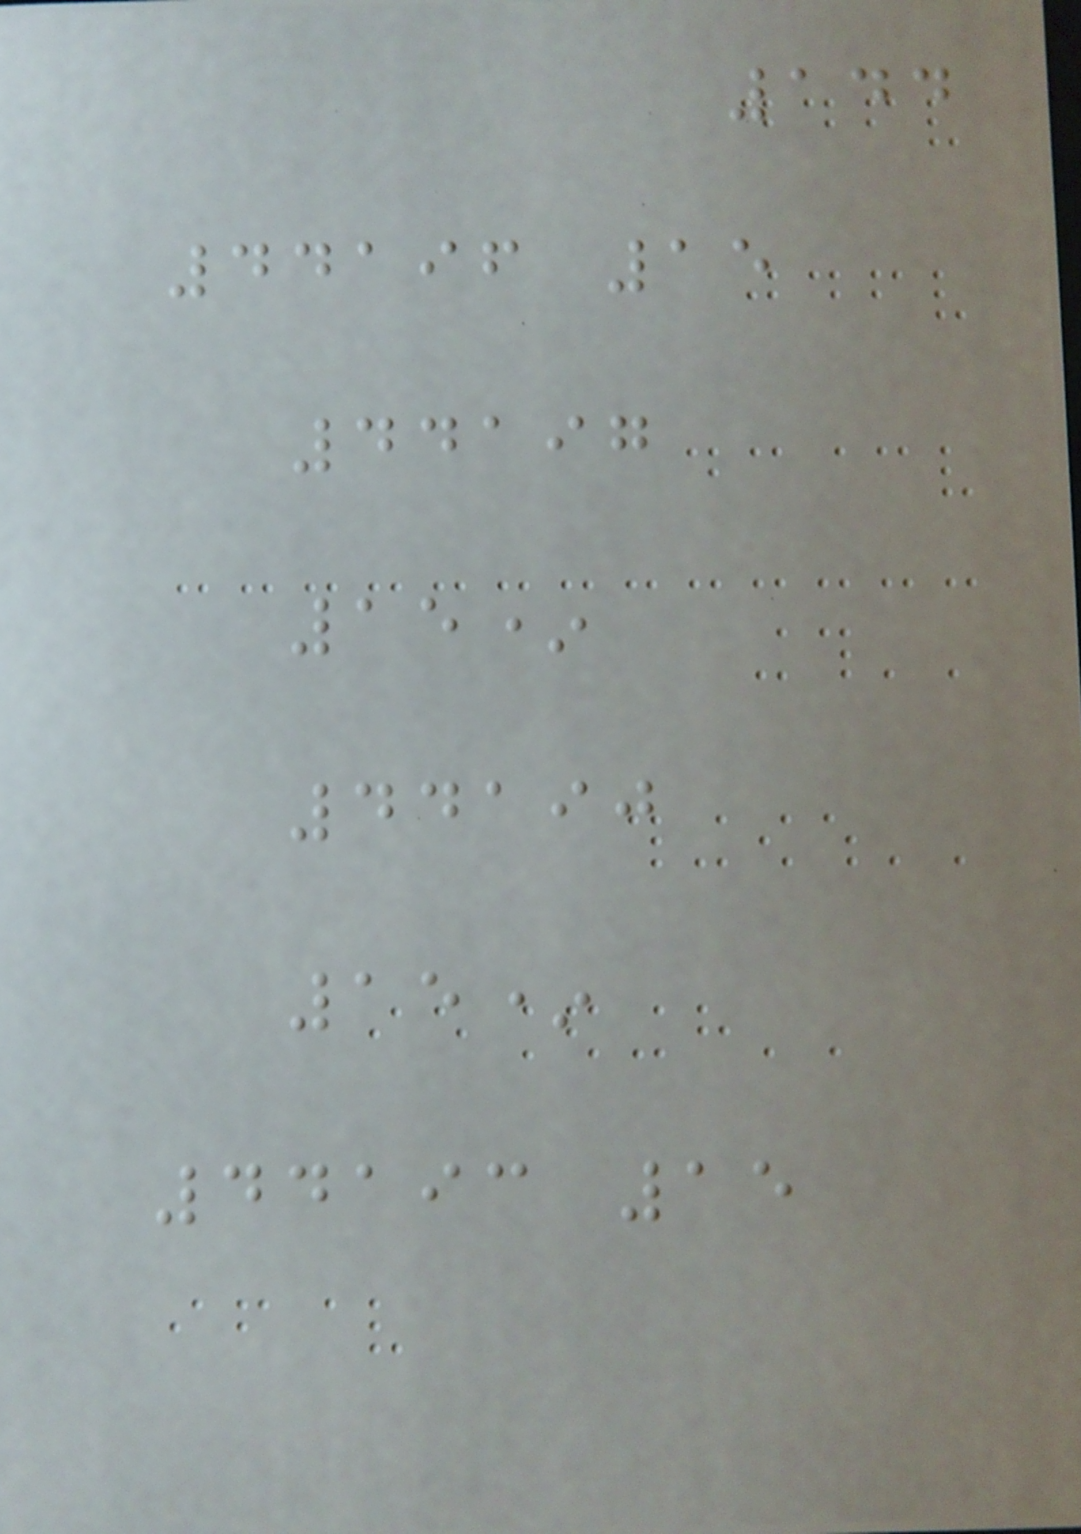144
44196 15
44197
15*
44190
15*
44193 15
